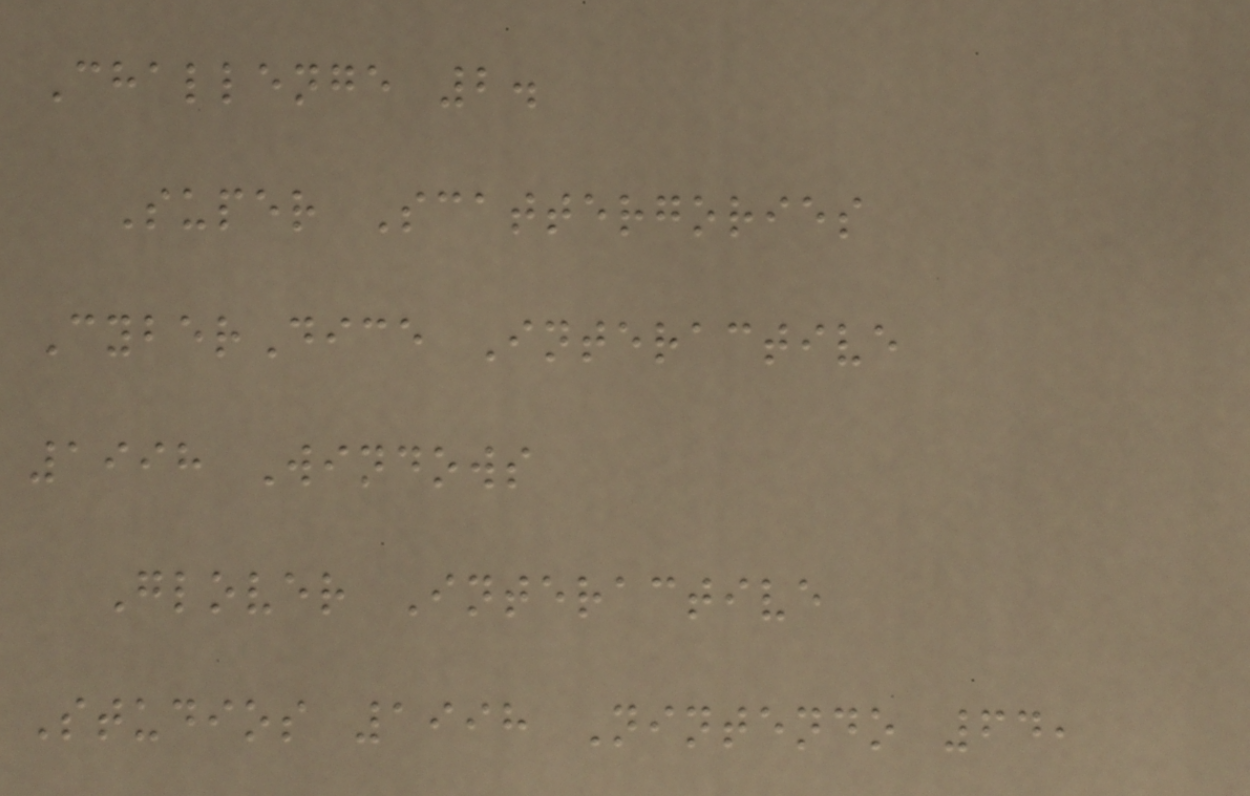Challenge 2.
Super Scattergories
CyberDice Interactive
1998 Windows
Glover Interactive
Studios 1998 Nintendo 64,
